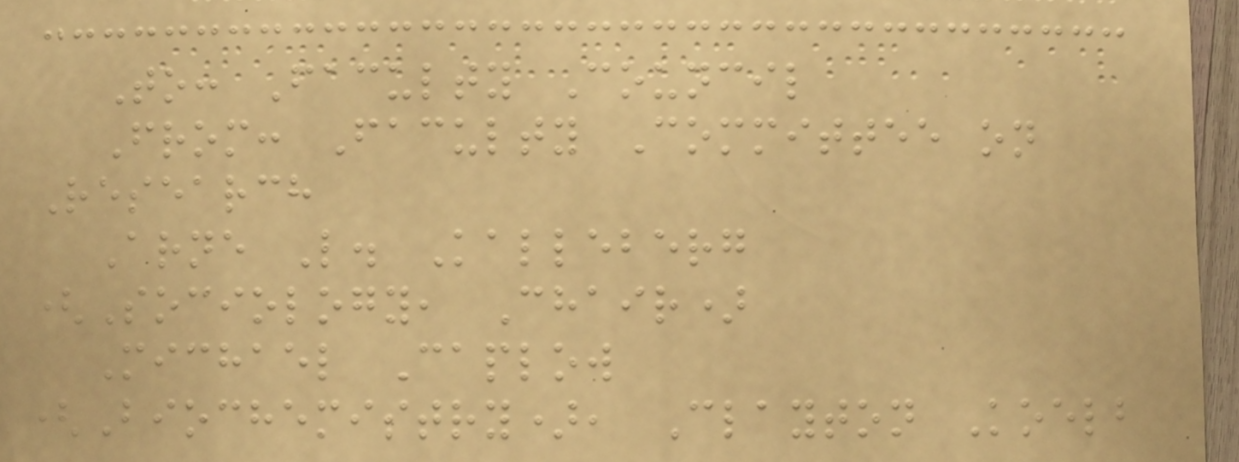To: Faculty Council
From: Faculty Committee on
Research
Arne L. Kalleberg
(Sociology, Chair)
Michael Caplow
(Biochemistry), Clayton Koelb
